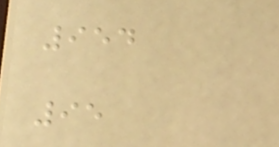954
95
